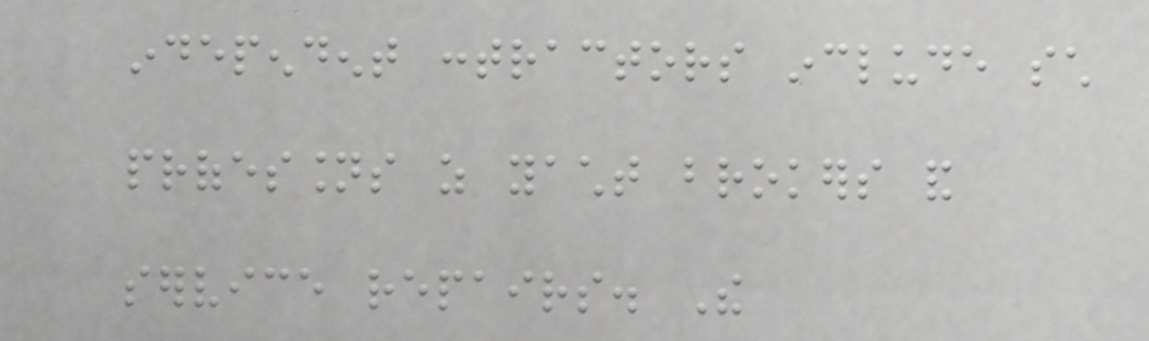independent contractors include such
professions as yacht brokers and
service repairs. The
